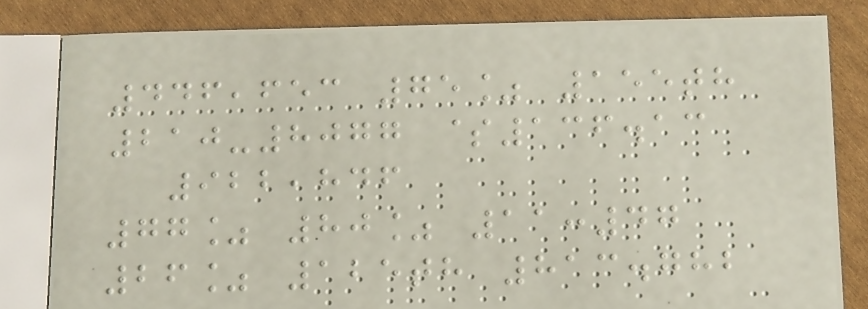446,653 75% 155th
210-8077 $136.13
922,846
77% 80% 11:47
26% 125th 813.782
